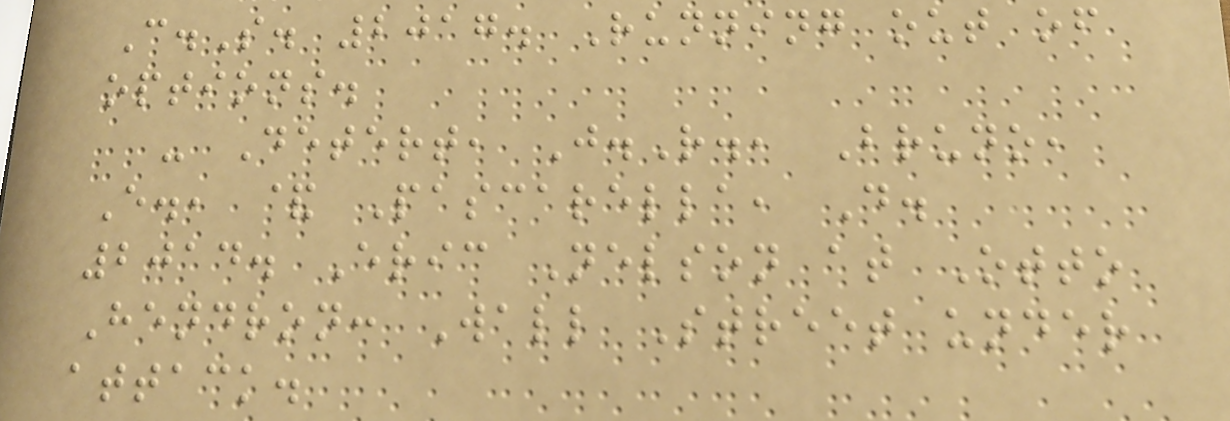C.S. 2017. Running out of
options.
- Detert, J.R., Bruno,
E., & Pascarella, D.
2014. Eric Nelson at Otto
Hendron: Wall Street under
attack.
